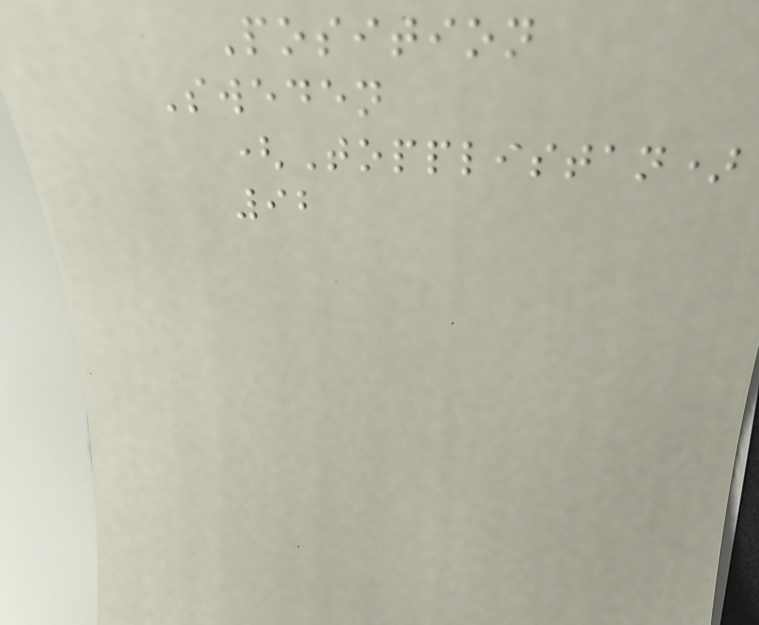Position
Sweden
(Topplistan)
92
